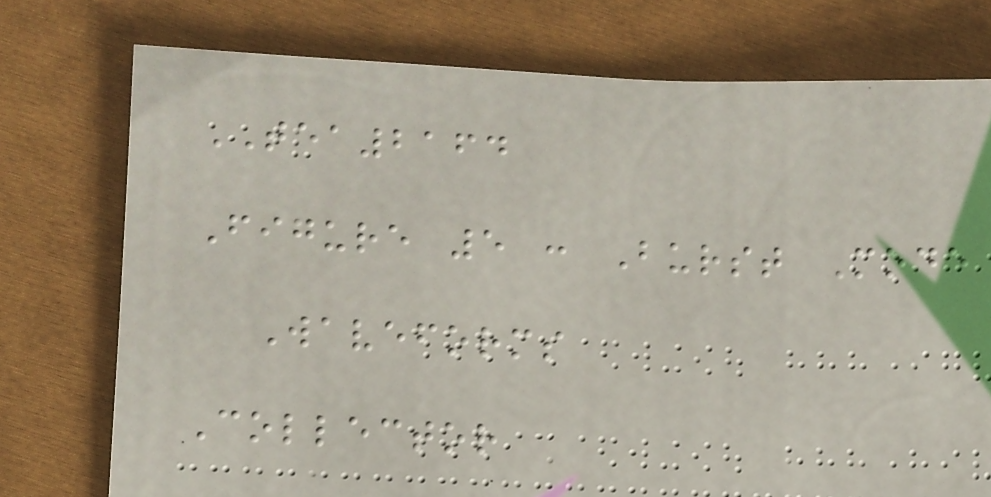TEA2164
Figure 5 : Burst Mode
Waveforms
Collector
